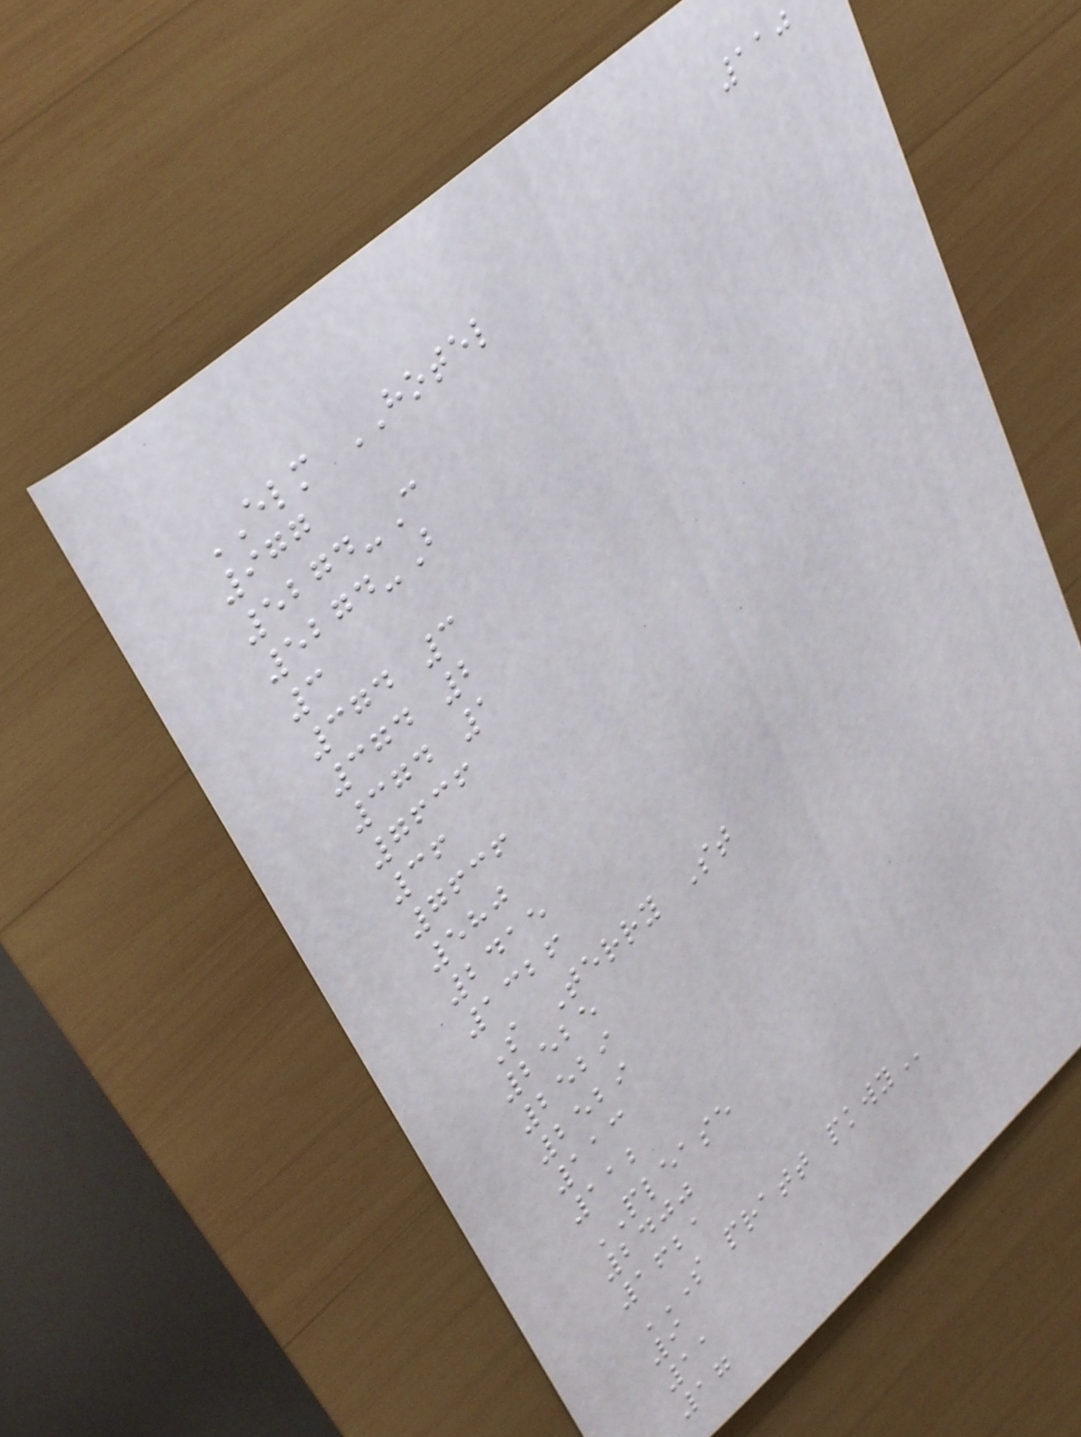110
ELM HOTEL
977
5274-C
5274-B
3
374 3
374 2
374 1
7636
36
7636
580
2415
1326
S Terry St
2525
2529
2529
113
112
PLEASE
2400
1621
S PRATT PKWY
9
11
17
